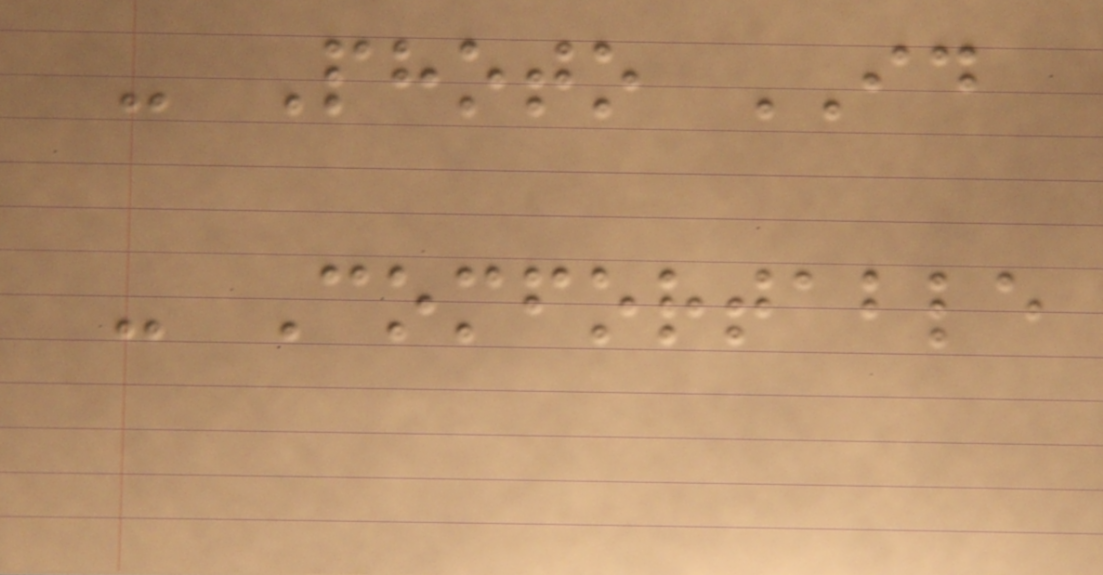- Photo ID
- Comfortable
